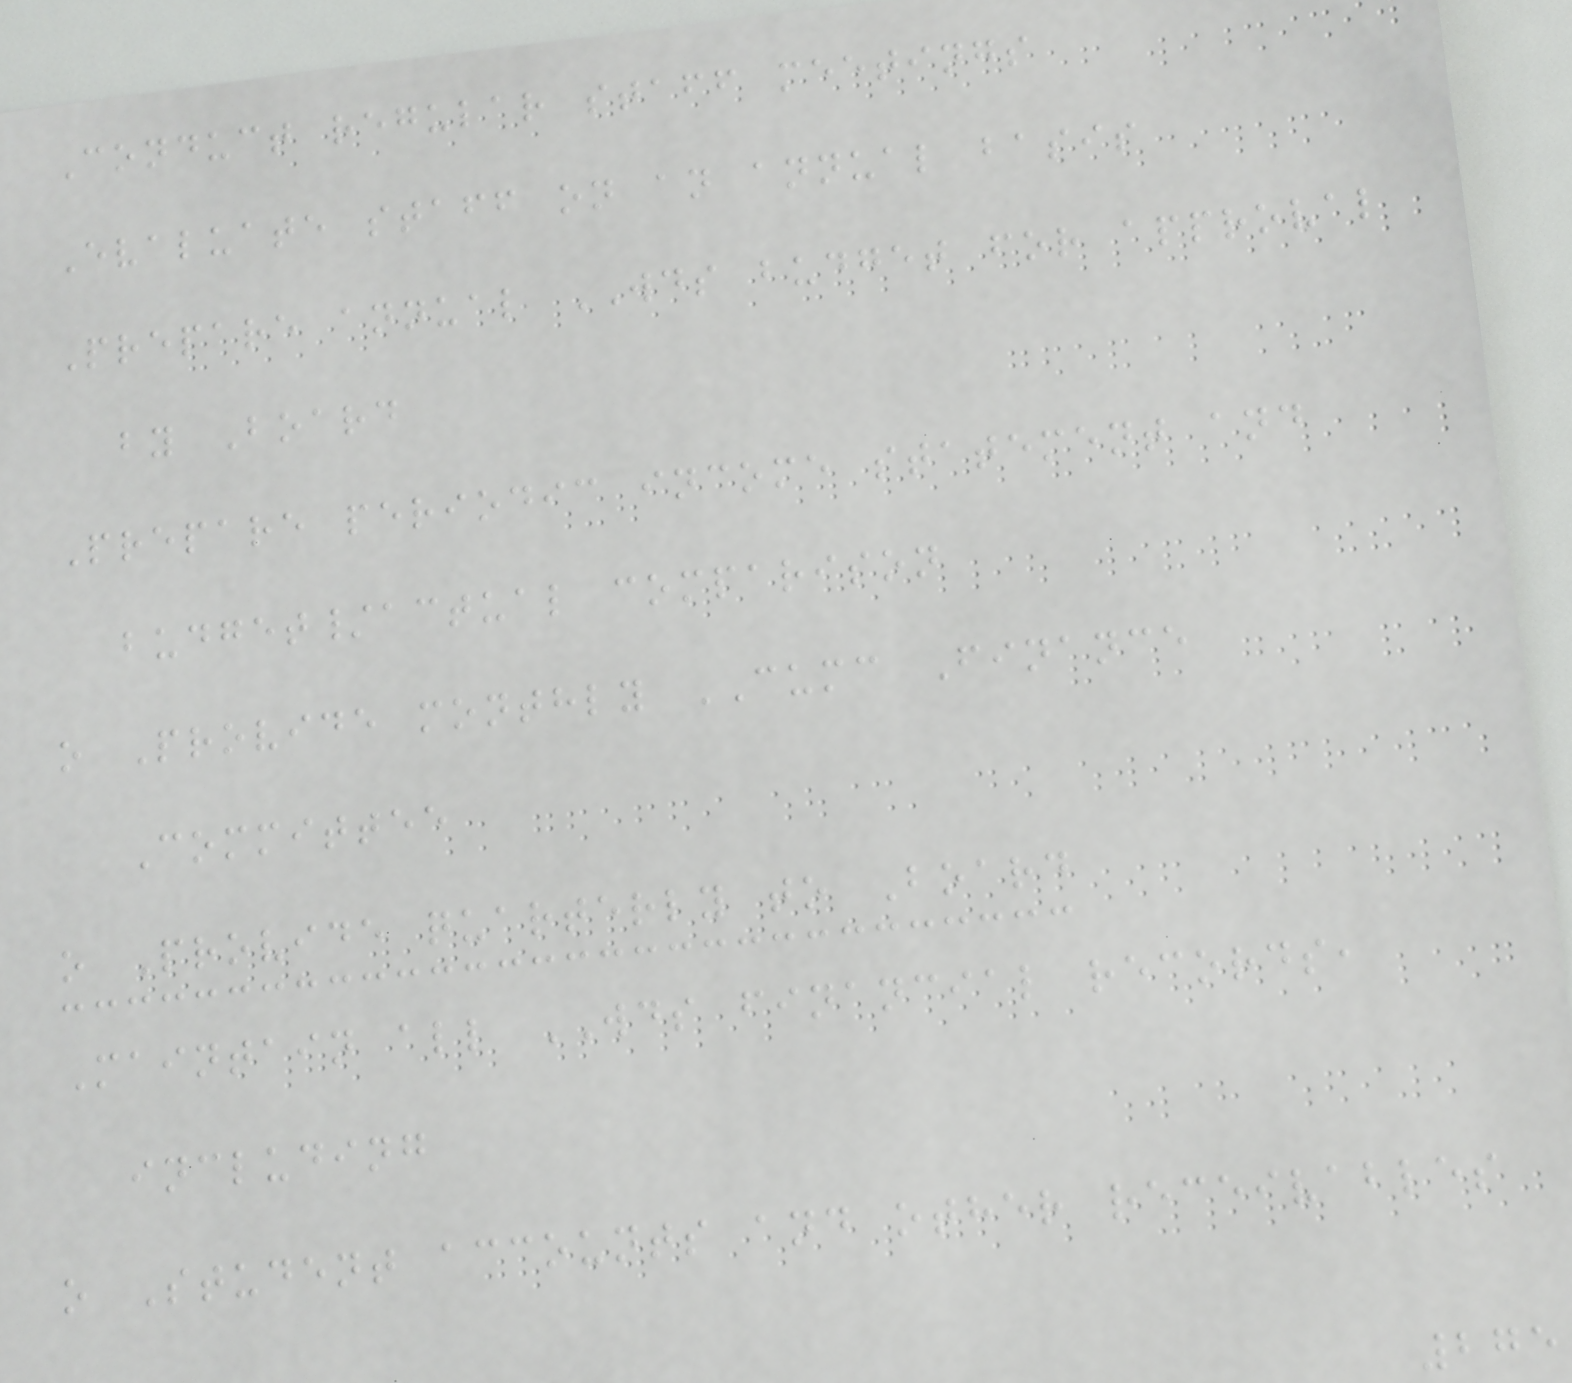Conduct regular staff meetings
Evaluate staff on an annual basis
Prepare annual WDS budget for approval
by Board
Prepare periodic income statement and
budget/actual comparison
o Provide monthly CUMC Finance
Committee
o Provide quarterly to Board
Maintain all WDS financial records,
including
o Student accounts and other receivables
275
